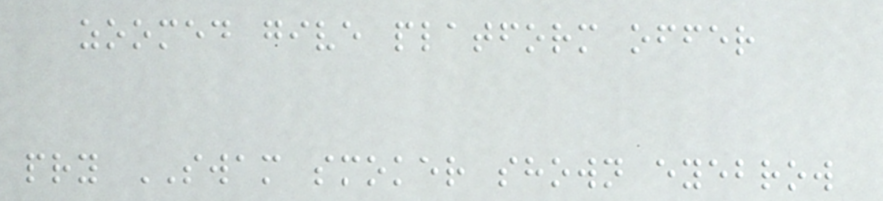zoomed give platform offer
pry SWAM smoker shown eyebrow
